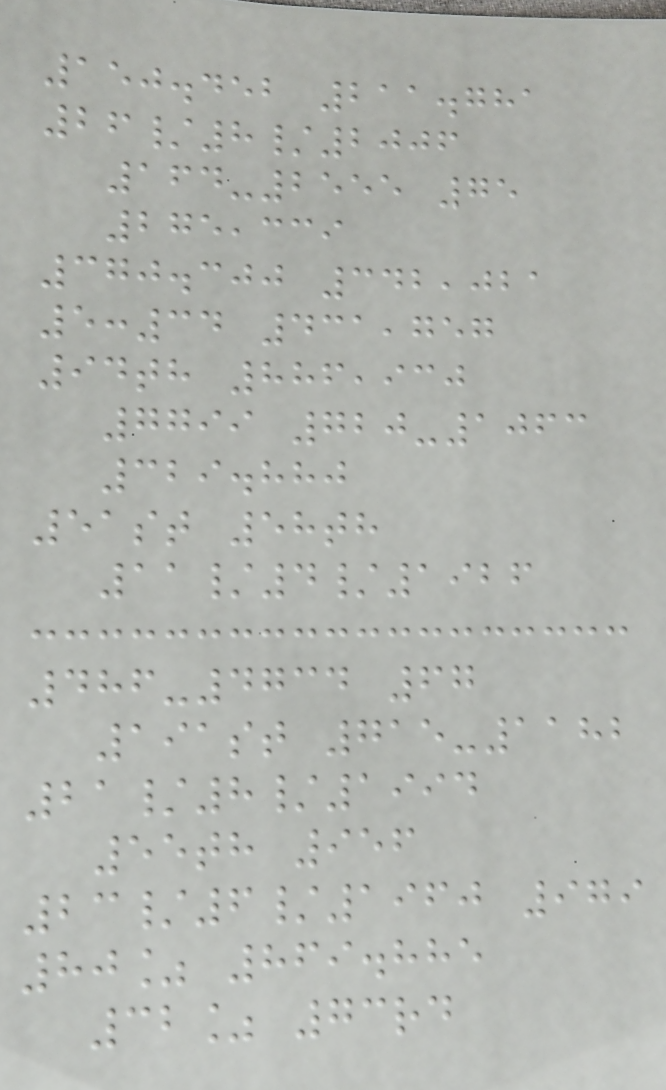150.452 211.781
26/8/2006
164-2555 75
275,339
370.300 342,021
5:34 431,757
94th 886,930
7799 720-1063
329.880
51st 58th
11/4/1926
486-4734 67
191st 715-1182
21/8/1994
55th 956
23/6/1960 979
80% 869.885
32% 73rd
